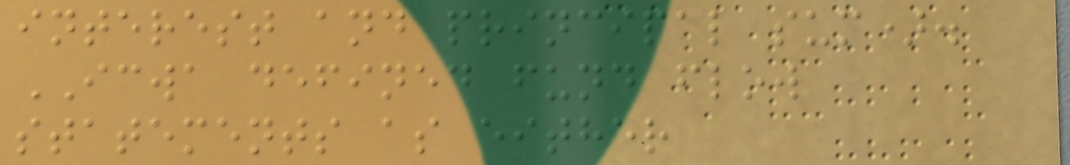interest and principal sum).
ICWA defined fund flow
statements as either
